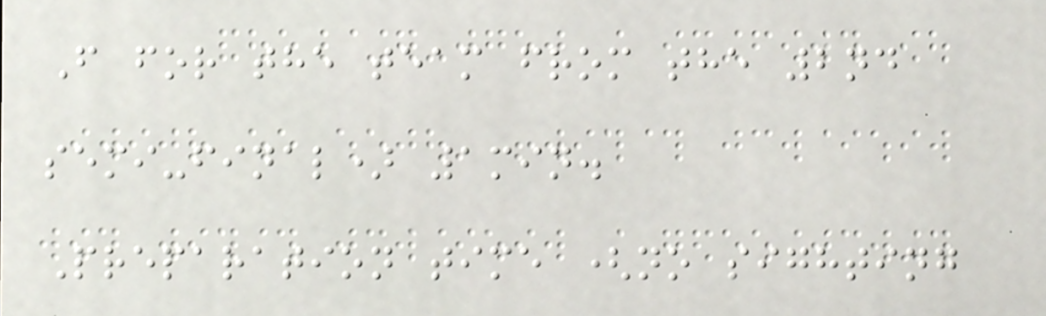F for the team from the 2nd
semi-final) 1min.
Preparation time (no sighting
